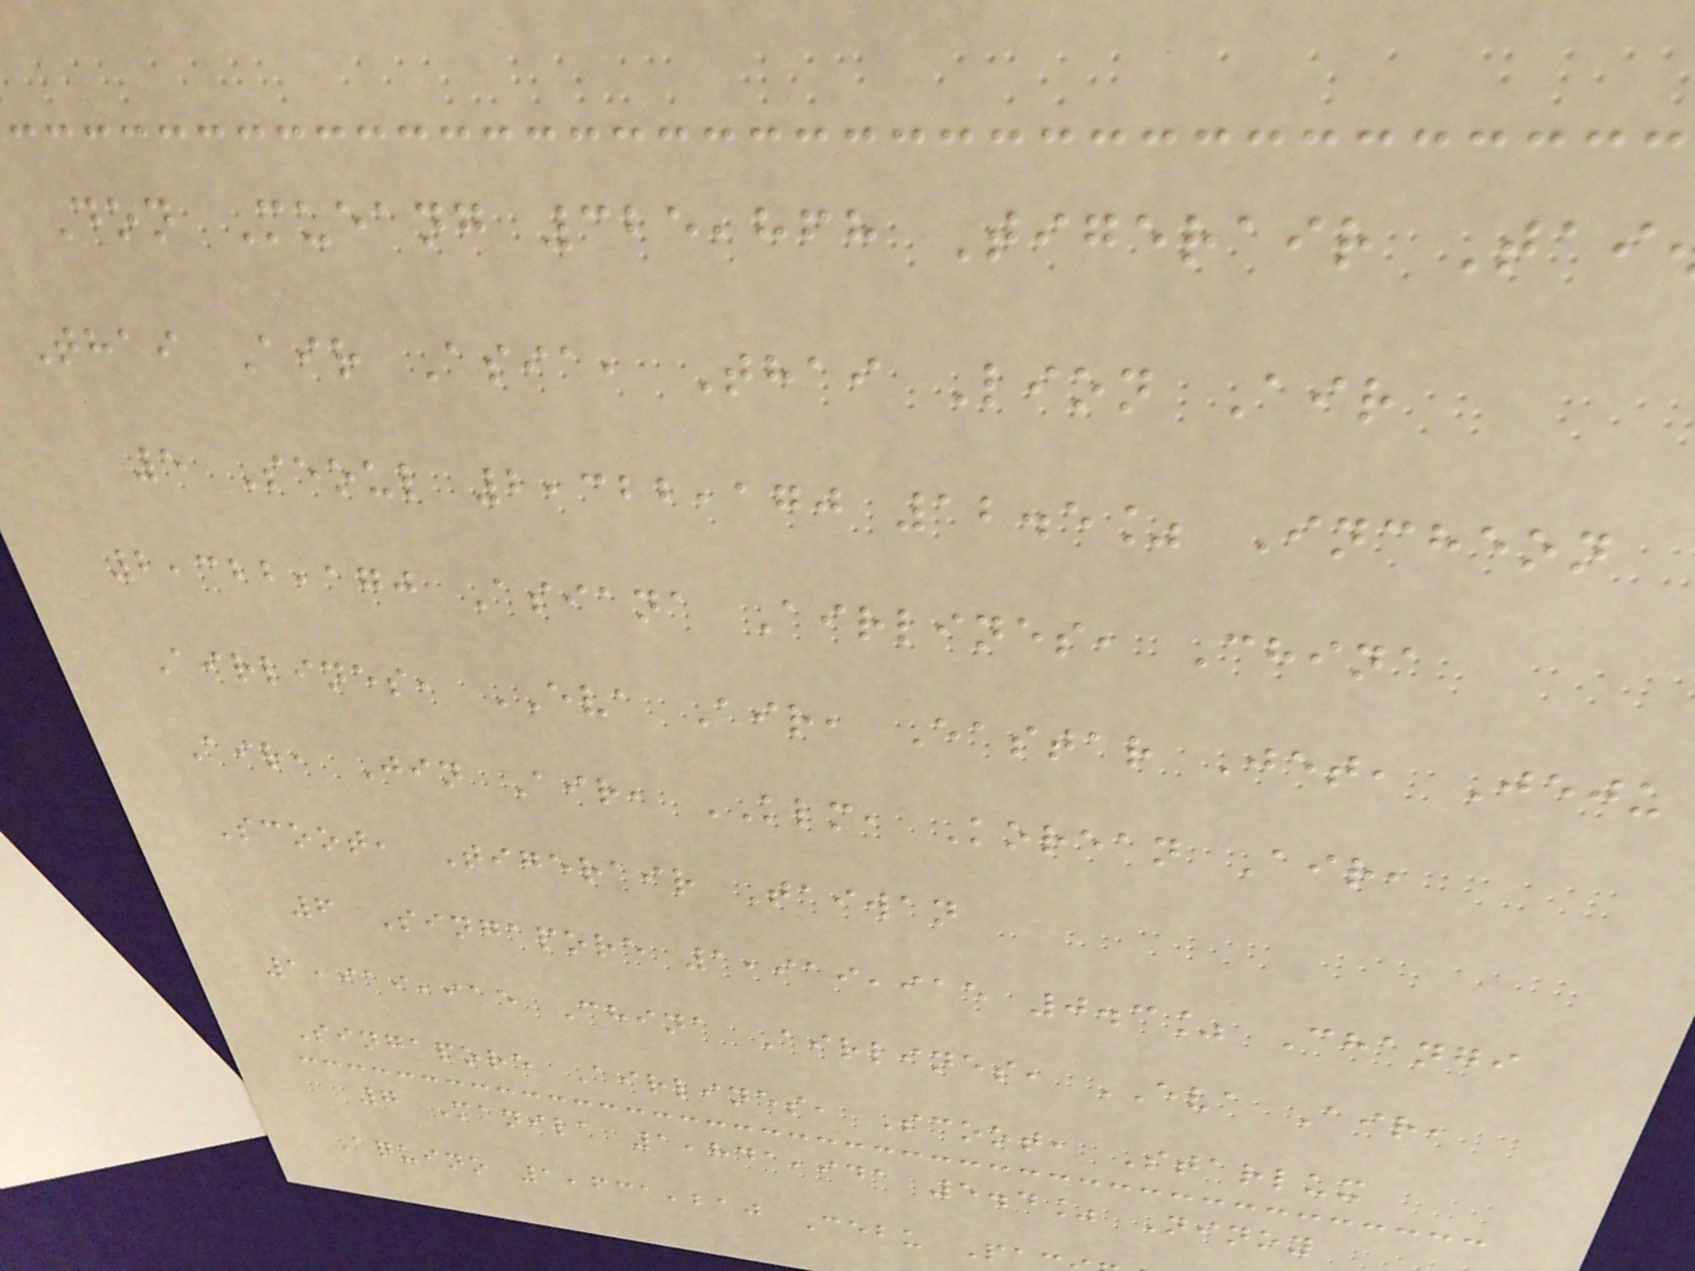Don Mueang 325,868 Tigerair Tai
Thai Air Asia, Thai Lion Air
5 Seoul 2,322,170 12.5% Incheon
2,322,170 Asiana Airlines, China
Airlines, EVA Air, Eastar Jet, Jeju
Air, Jin Air, KLM, Korean Air,
Scoot, Tigerair Taiwan
6 Singapore 1,919,915 0.3% Changi
1,919,915 China Airlines, EVA Air,
Singapore Airlines, Scoot, Starlux
7 Manila 1,841,941 5.4% Ninoy
Aquino 1,631,210 Cebu Pa
